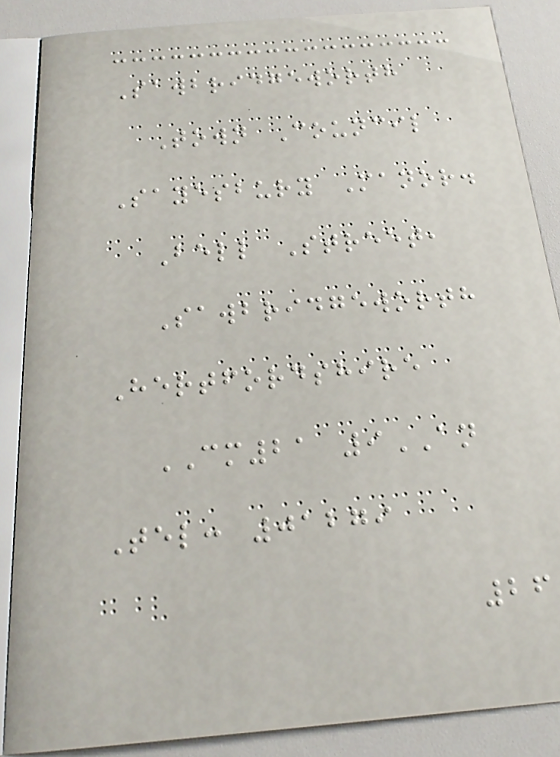Sawbridgeworth
Town Council
Sayesbury Manor.
Bell Street,
Sawbridgeworth
Hertfordshire
CM21 9AN
Tel: 01279
26
